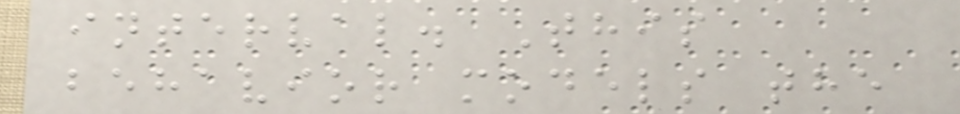interval. This
behavior models the
